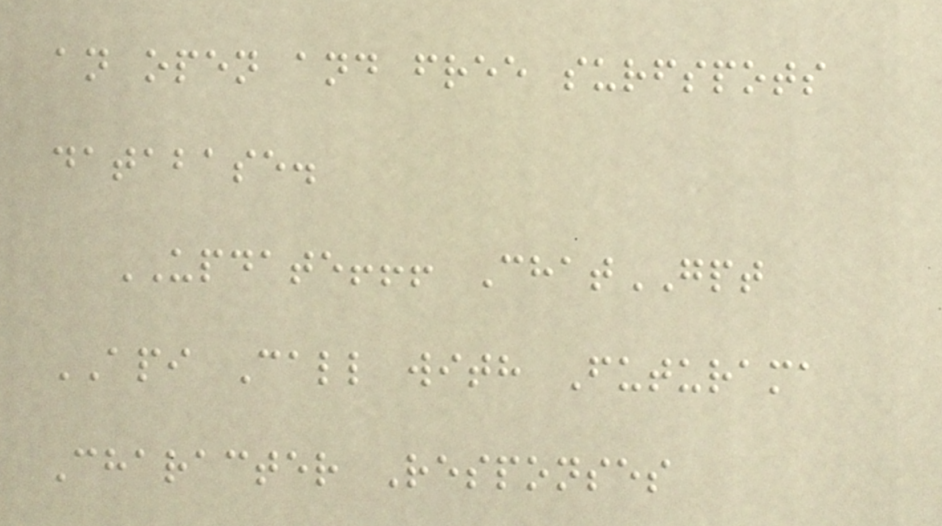an open and free surfspots
database.
UPDATE!!! ChatGPT
API Call with Futurama
Character Responses
